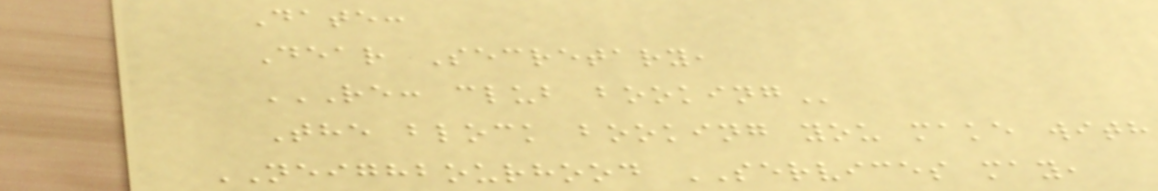Date:
Dear Secretary,
RE: CLUB BOOKING
The block booking you make with
NEIGHBOURHOOD SERVICES may,
